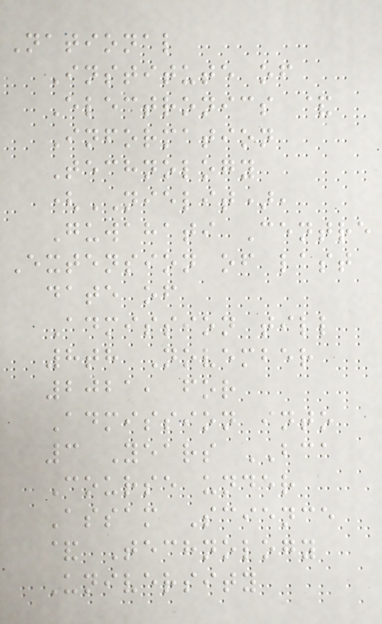National
Institute of
Electronics &
Information
Technology
(NIELIT),
Guwahati Centre
Extension of last
date of
Admission till
8th November
2021, for
Admission into
3 Years BCA
Course under
Assam Science
& Technology
University
